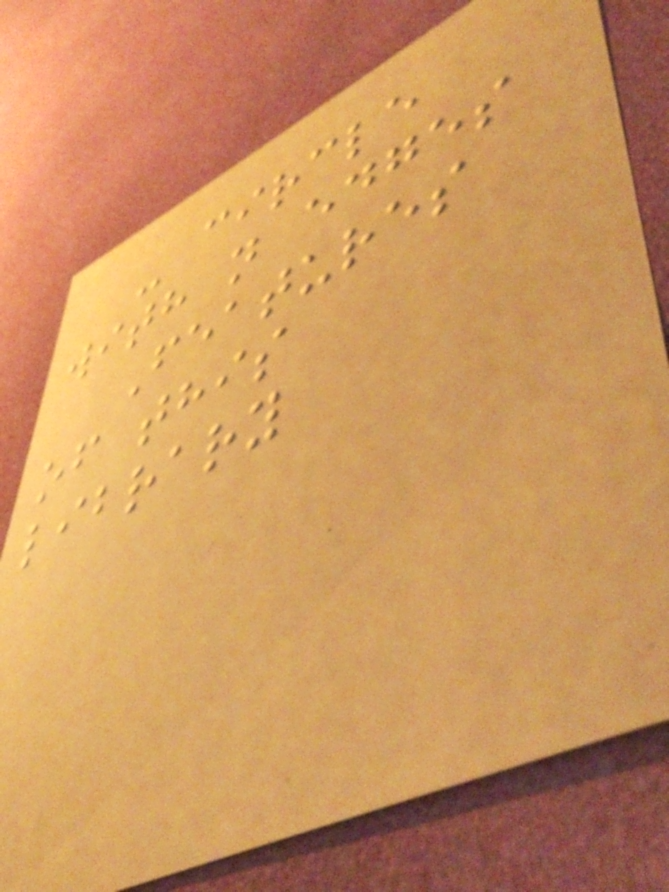- circle
with n edges
Features
of this
library
